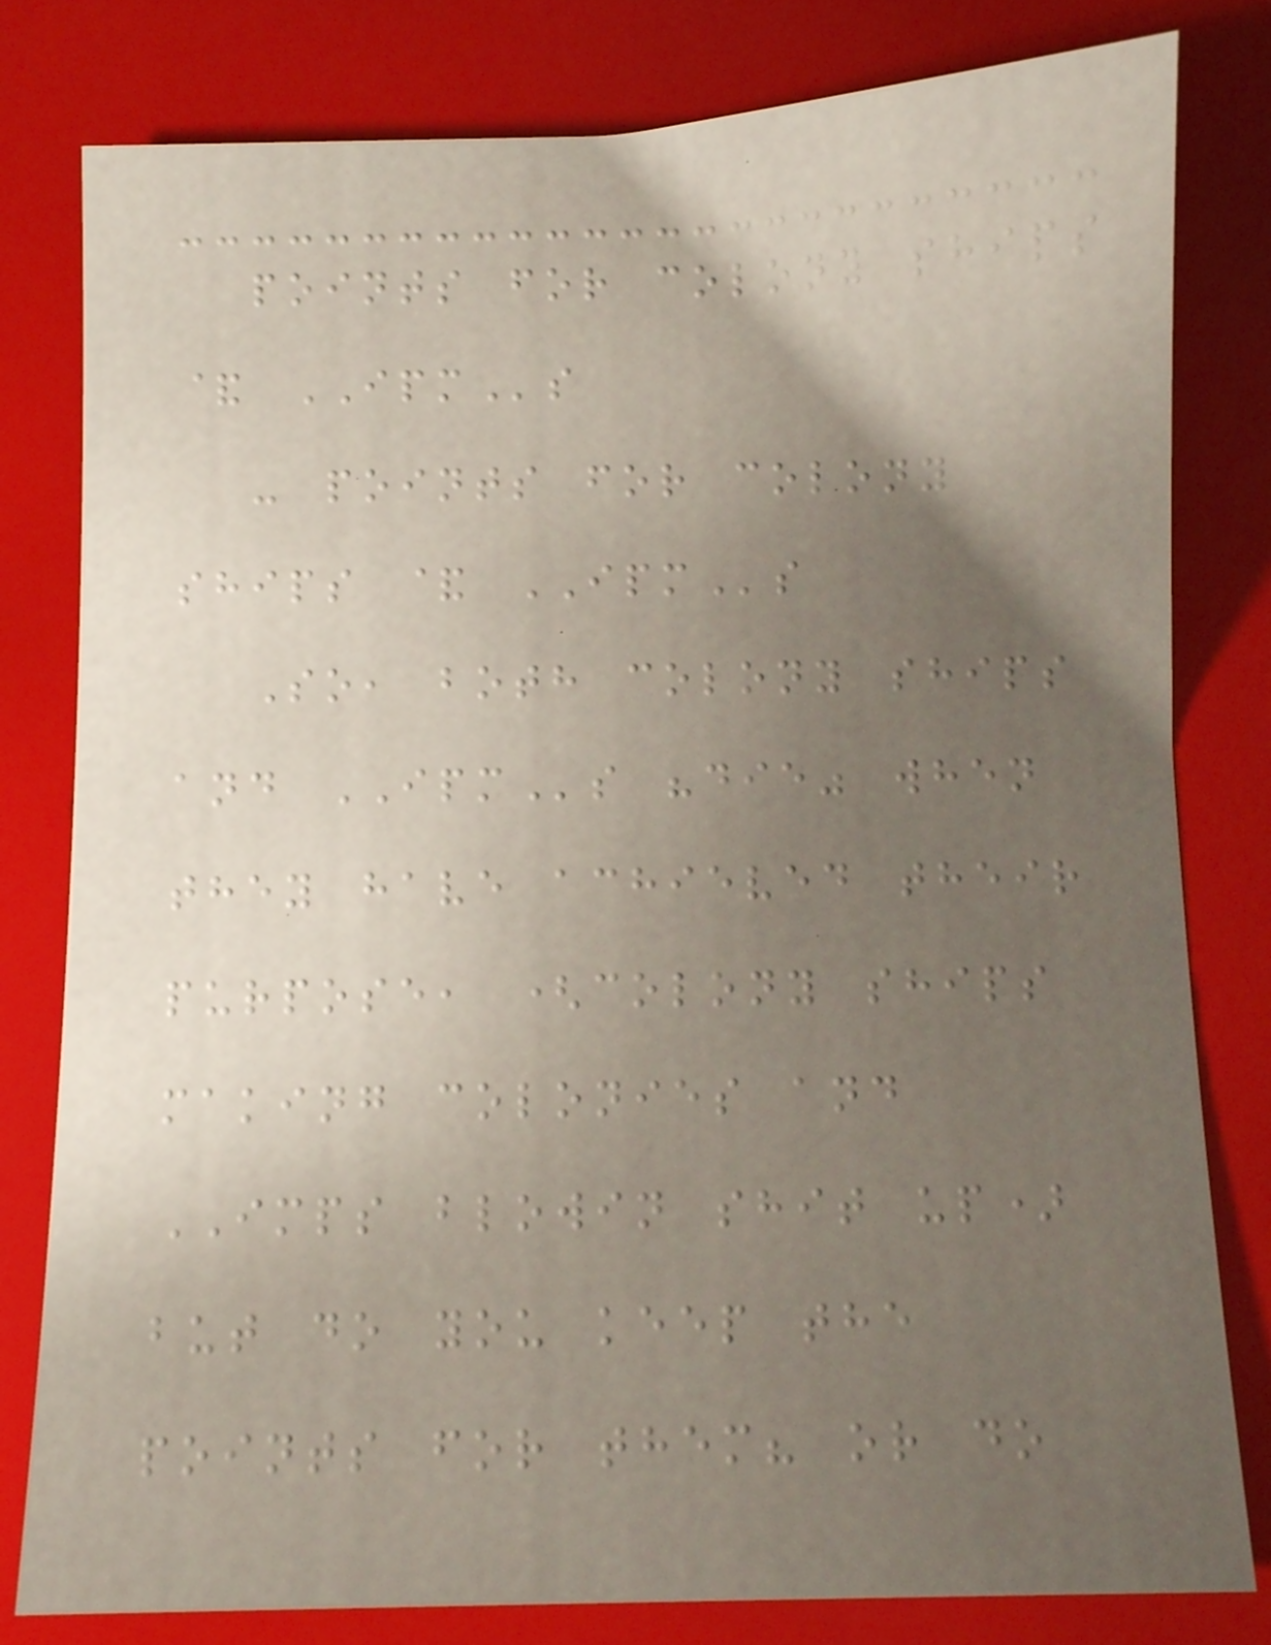points for colony ships
& IPMs
- points for colony
ships & IPMs
So, both colony ships
and IPMs "die" when
they have achieved their
purpose, (colony ships
making colonies and
IMPS blowin shit up)
but do you keep the
points for them? or do
